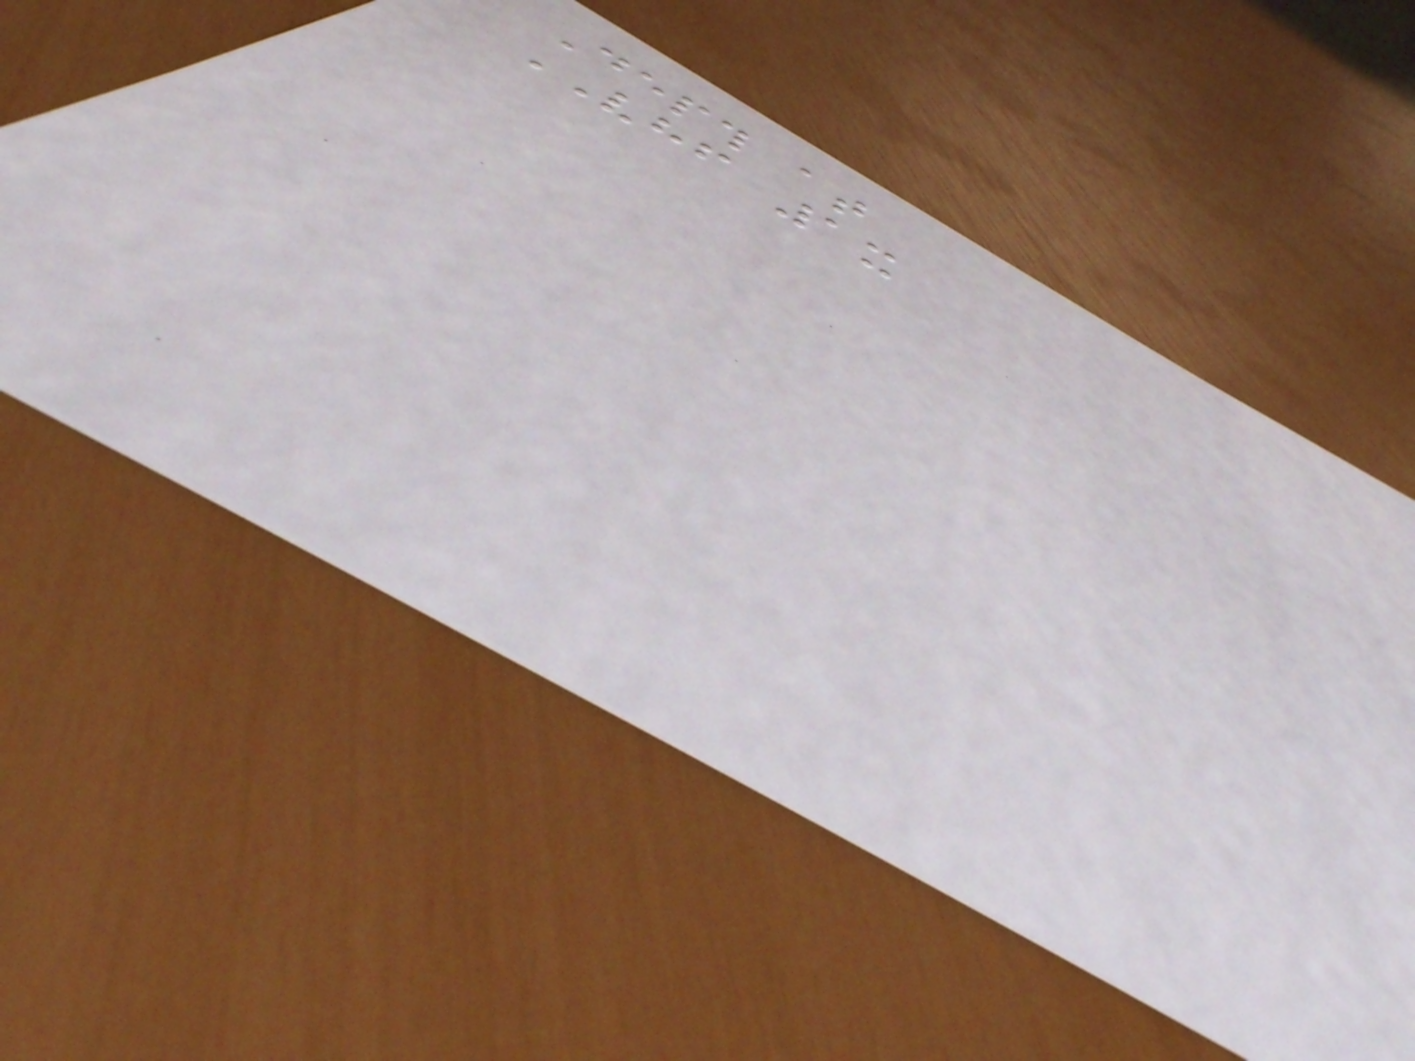Depth at
VHF 1x
